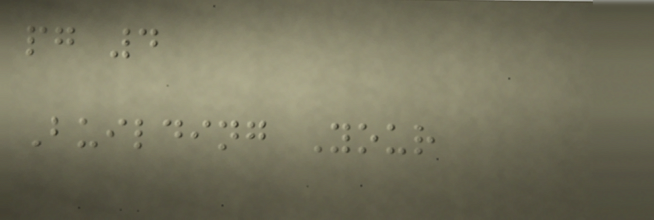pg 4
Building Your
